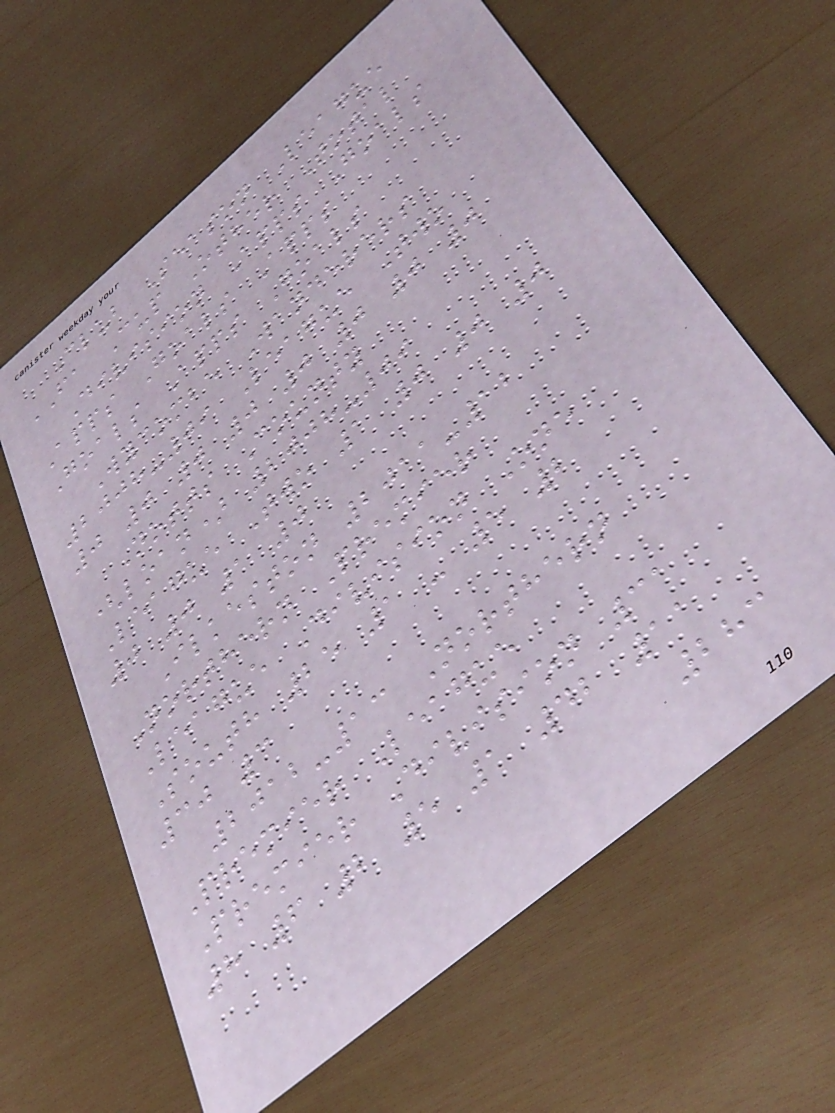Club Season League
FA Cup Other Total
Division Apps Goals
Apps Goals Apps
Goals Apps Goals
Wycombe Wanderers
2008-09 League Two
0 0 0 0 0 0 0 0
Notts County
(loan) 2008-09
League Two 1 0 0 0
0 0 1 0
Ilkeston 2011-12
Northern Premier
League Division One
South 25 1 - 5 2
30 3
2012-13 Northern
Premier League
Premier Division 31
8 6 2 5 1 42 11
283
